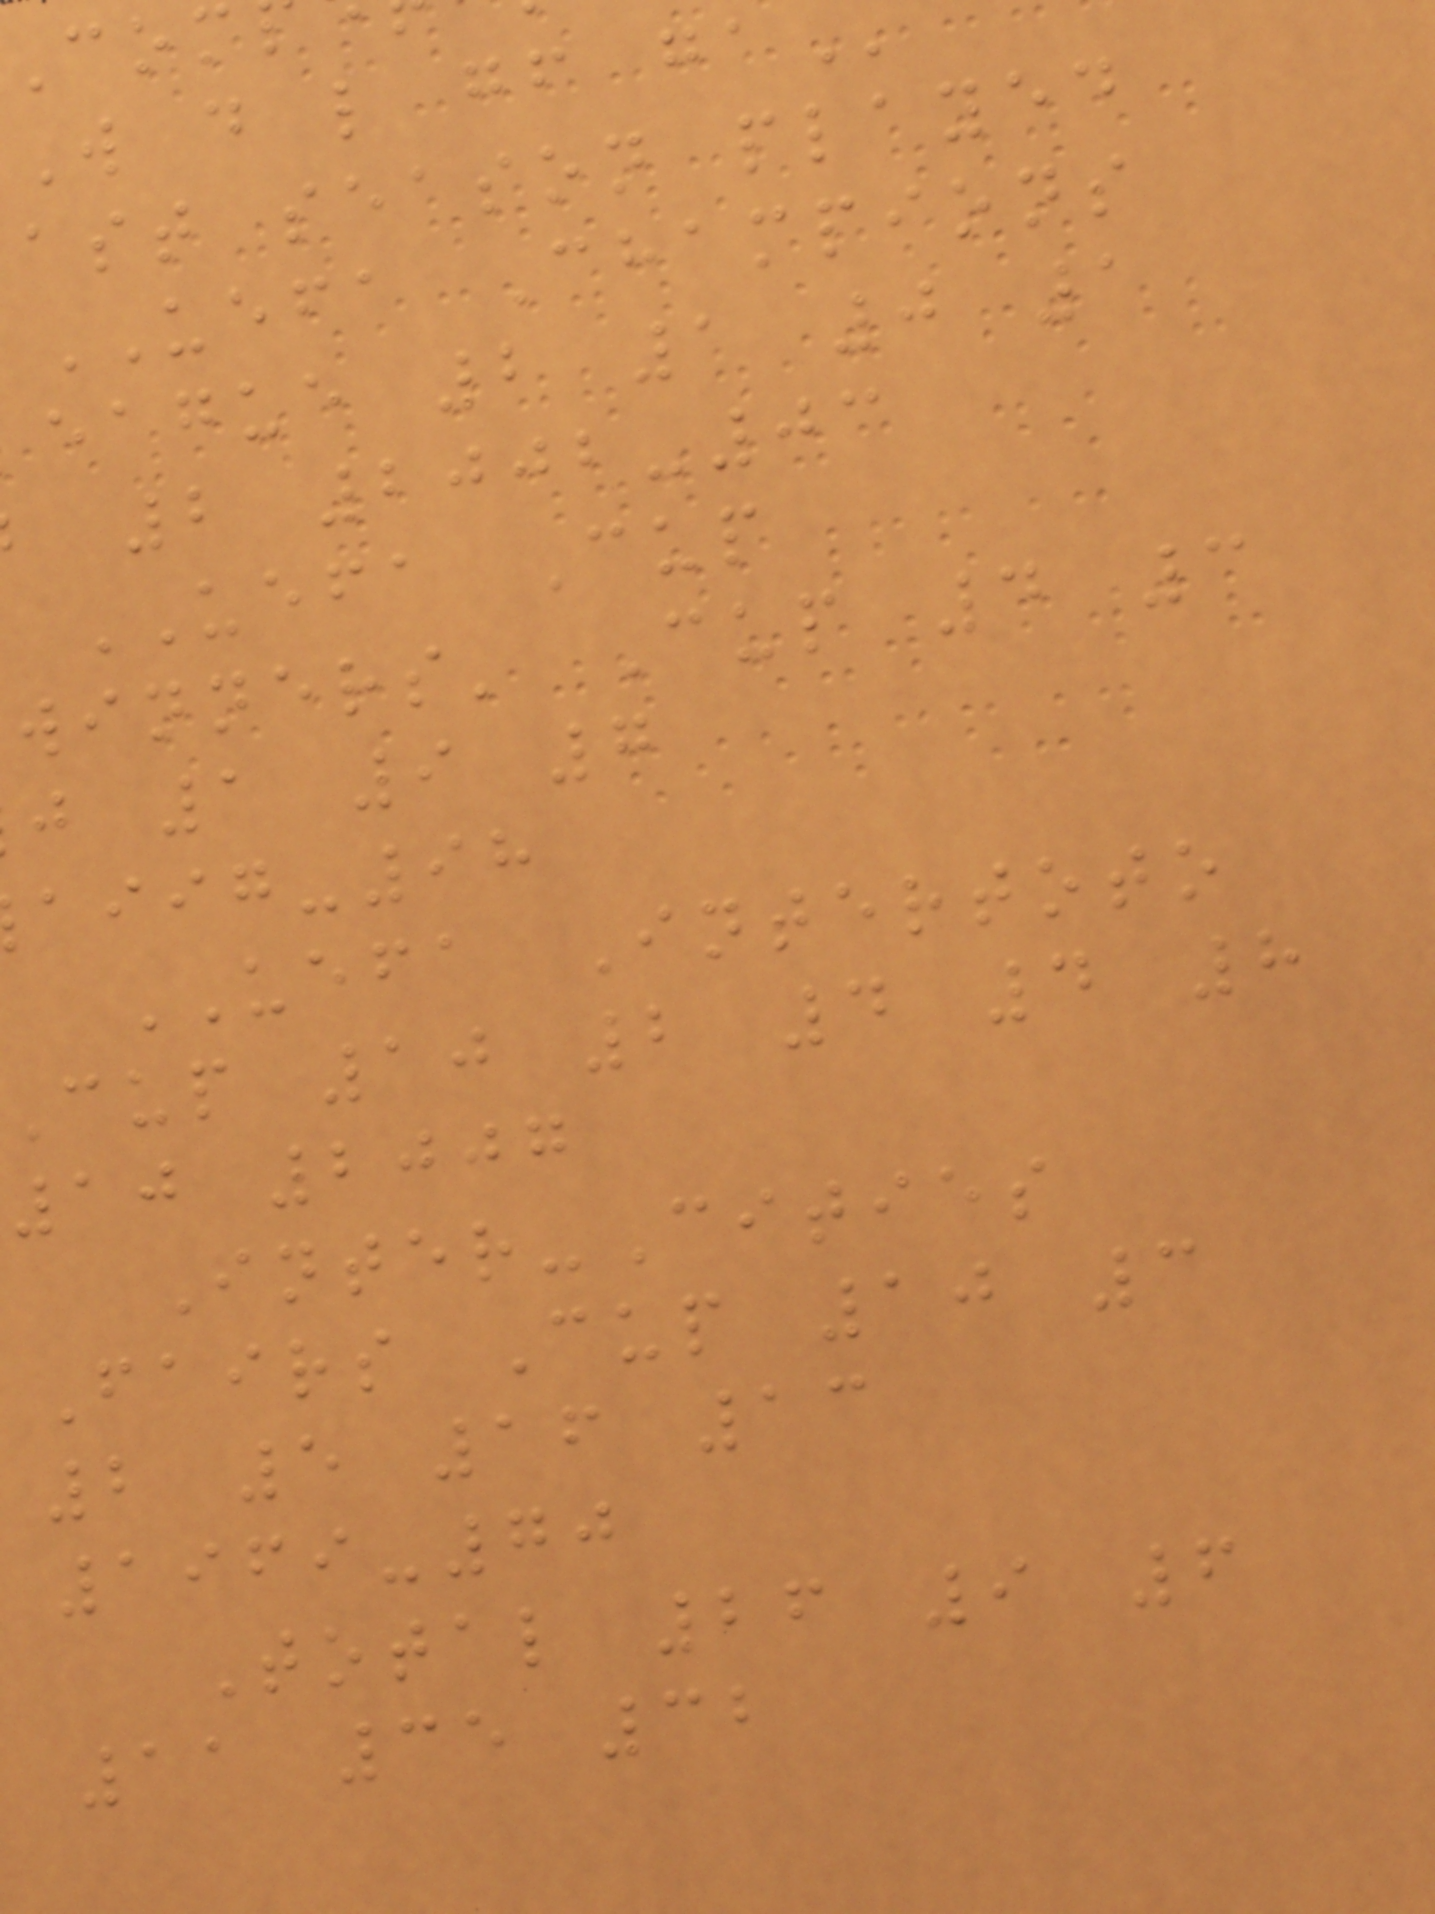W d l gf
ast season played
UEFA Champions
eague 2 1 0 1
2 2002-03
UEFA Cup
winners' Cup 4 3
j 1 9 7
-98
UEFA Intertoto
cup 10 2 4 4 8
10 2007
Inter-Cities
Fairs Cup 10 3
2 5 16 13
1969-70
Total 26 9 6
11 35 32
